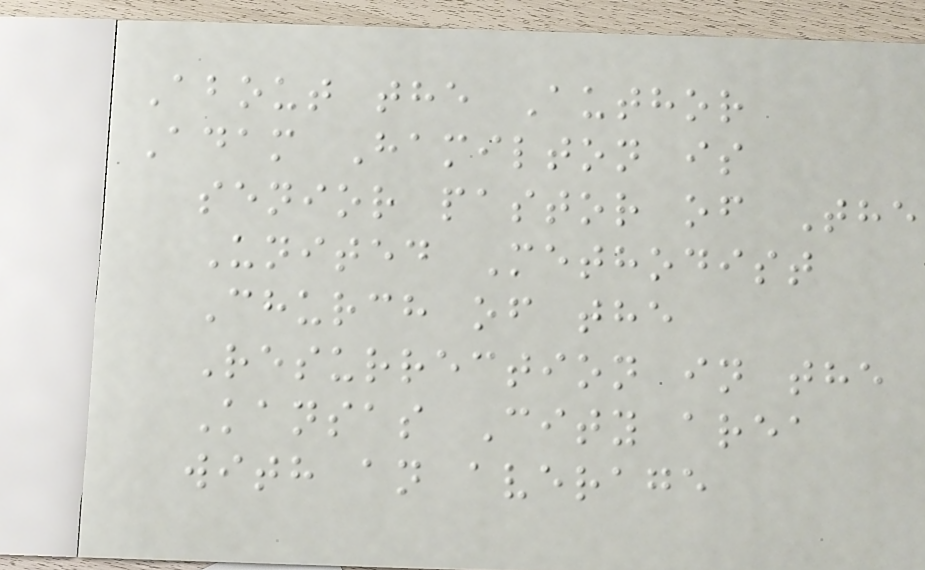About the Author
Adam Hamilton is
senior pastor of The
United Methodist
Church of the
Resurrection in the
Kansas City area
with an average
